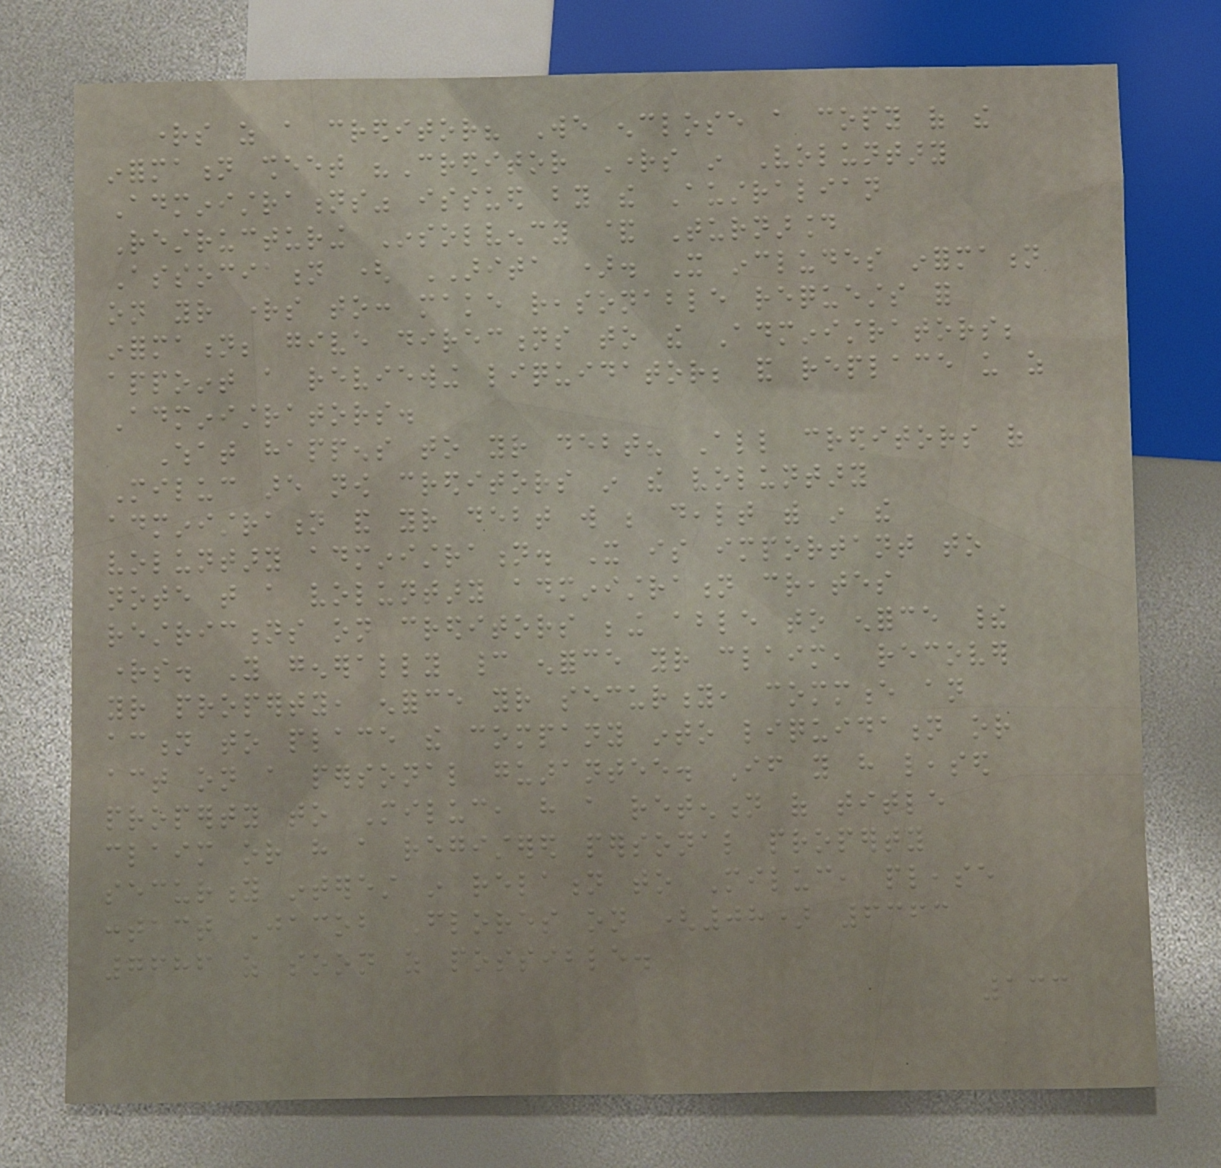rights as a creditor? We enclose a copy of the
information sheet "Creditor Rights in Voluntary
Administrations" issued by the Australian
Restructuring Insolvency & Turnaround
Association ( ARITA ). It includes information
on your rights to: make reasonable requests for
information; give directions to the Administrators;
appoint a reviewing liquidator; and replace us as
Administrators.
What happens to your debt? All creditors of
Miluc are now creditors in the voluntary
administration and your debt will be dealt with in the
voluntary administration. It is important to
note that a voluntary administration creates
restrictions on creditors being able to enforce their
rights. You generally cannot enforce your claim, recover
your property, enforce your security, commence an
action to place the company into liquidation or
act on a personal guarantee. If you have leased
property to Miluc, have a retention of title
claim or have a registered personal property
security interest in relation to Miluc, please
contact Jacob Flores on (08) 6363
7686 as soon as possible.
133
